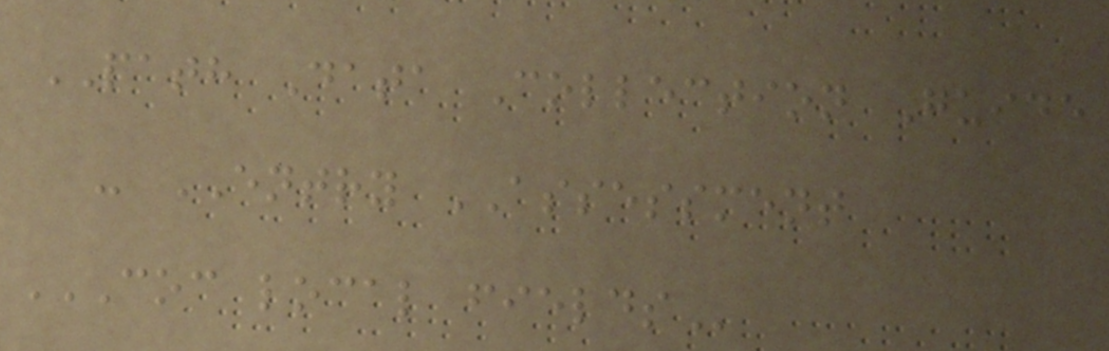PATH Data Collection Guide
- ENTRY ASSESSMENT
COC LOCAL FIELDS
